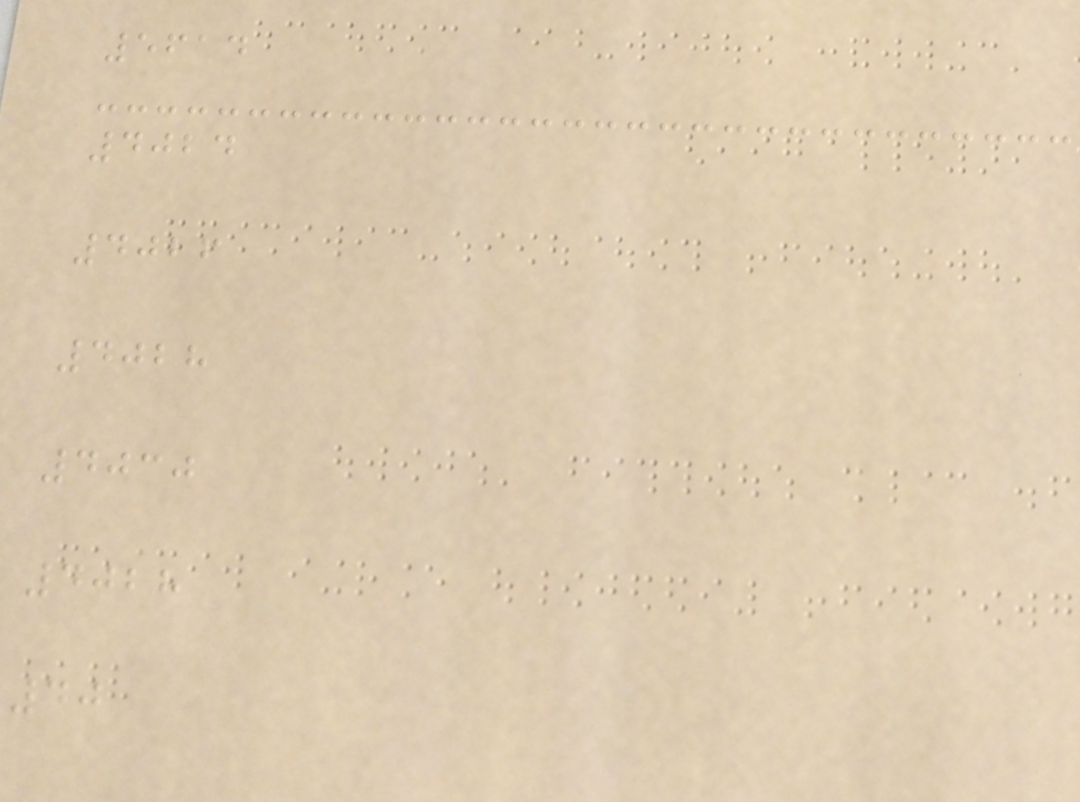5614
4024
4026
4028
4030
4028
40
